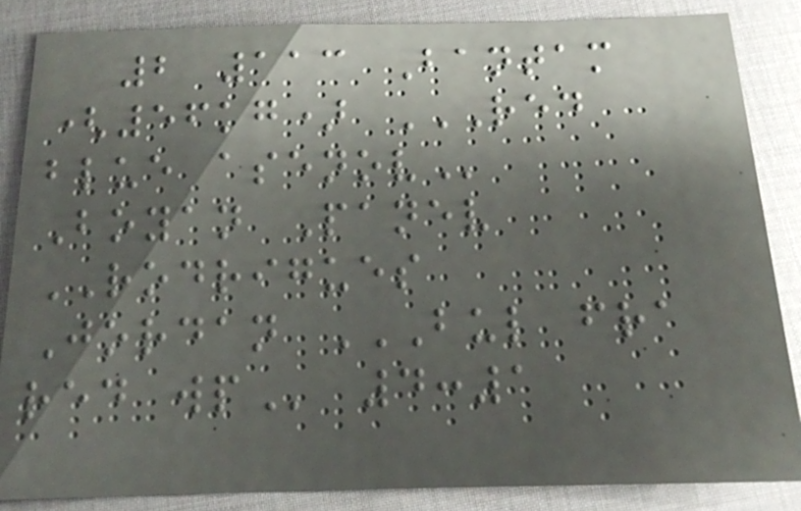2 113 Bantam
(56kg) RED
BLUE ASENOV
Boyan Panev
RODRIGUES
Jordan BUL FRA
RED WP 4:1
